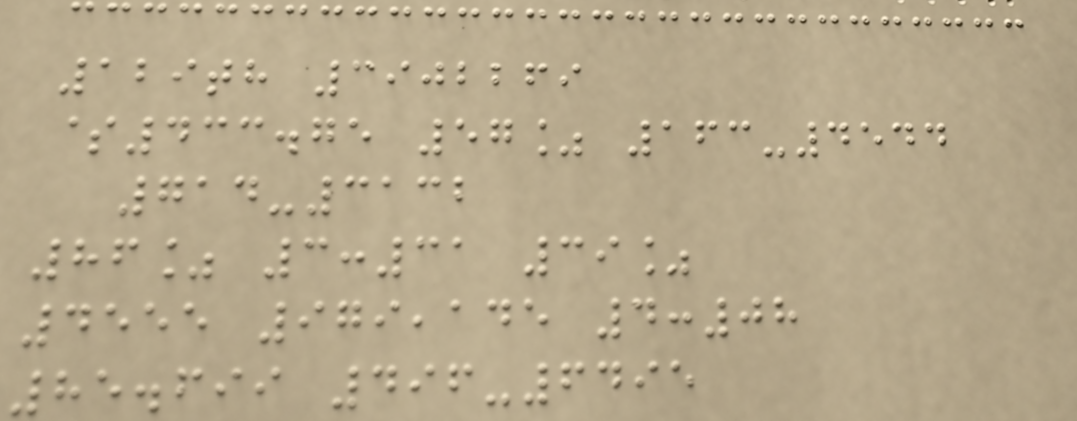129th 3902269
$433.75 57% 163-4544
714-3132
86% 3:31 39%
4555 979,145 4:08
85.699 496-6495
